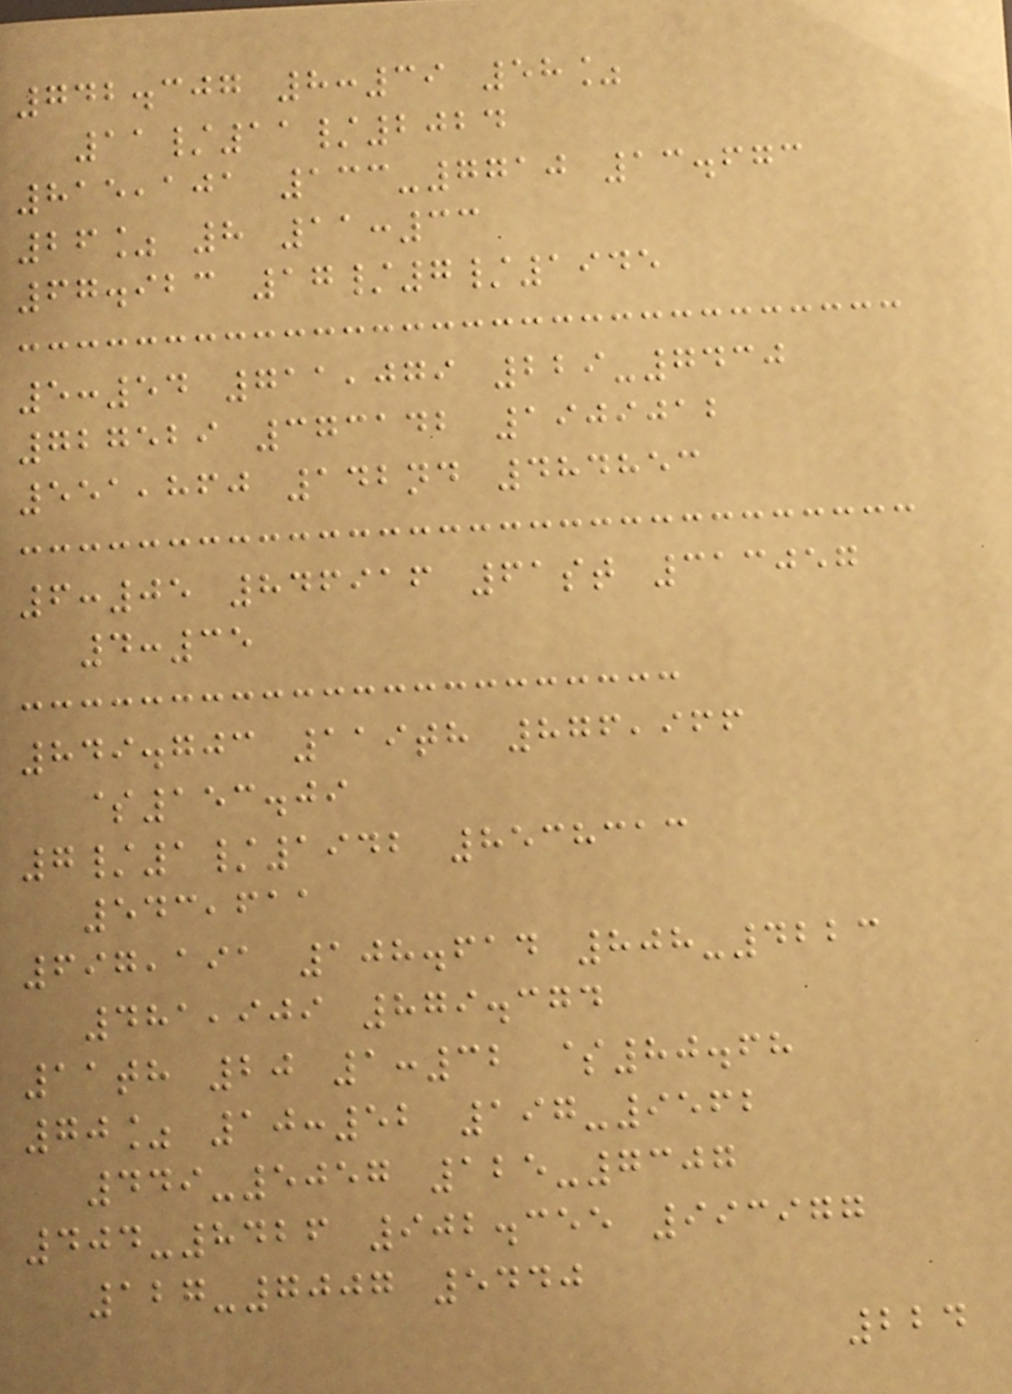742.307 8:39 58%
11/11/2024
815,101 133-7710 13.673
26% 8 11:33
67.923 17/7/1945
5:54 711,079 229-7430
727529 373142 1909012
551,860 142nd 484853
6:05 846916 61st 313057
4:35
849.703 119th 876,966
$153.09
7/1/1942 8538313
543,611
697,191 108.614 808-4223
481,909 879.374
11th 20 1:32 $80.68
70% 10:52 197-9562
449-5057 125-7307
404-8426 902.355 993977
127-7007 5440
224
